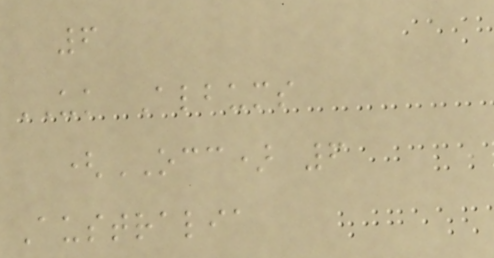6
UK Albums
(OCC) 6
Australia
